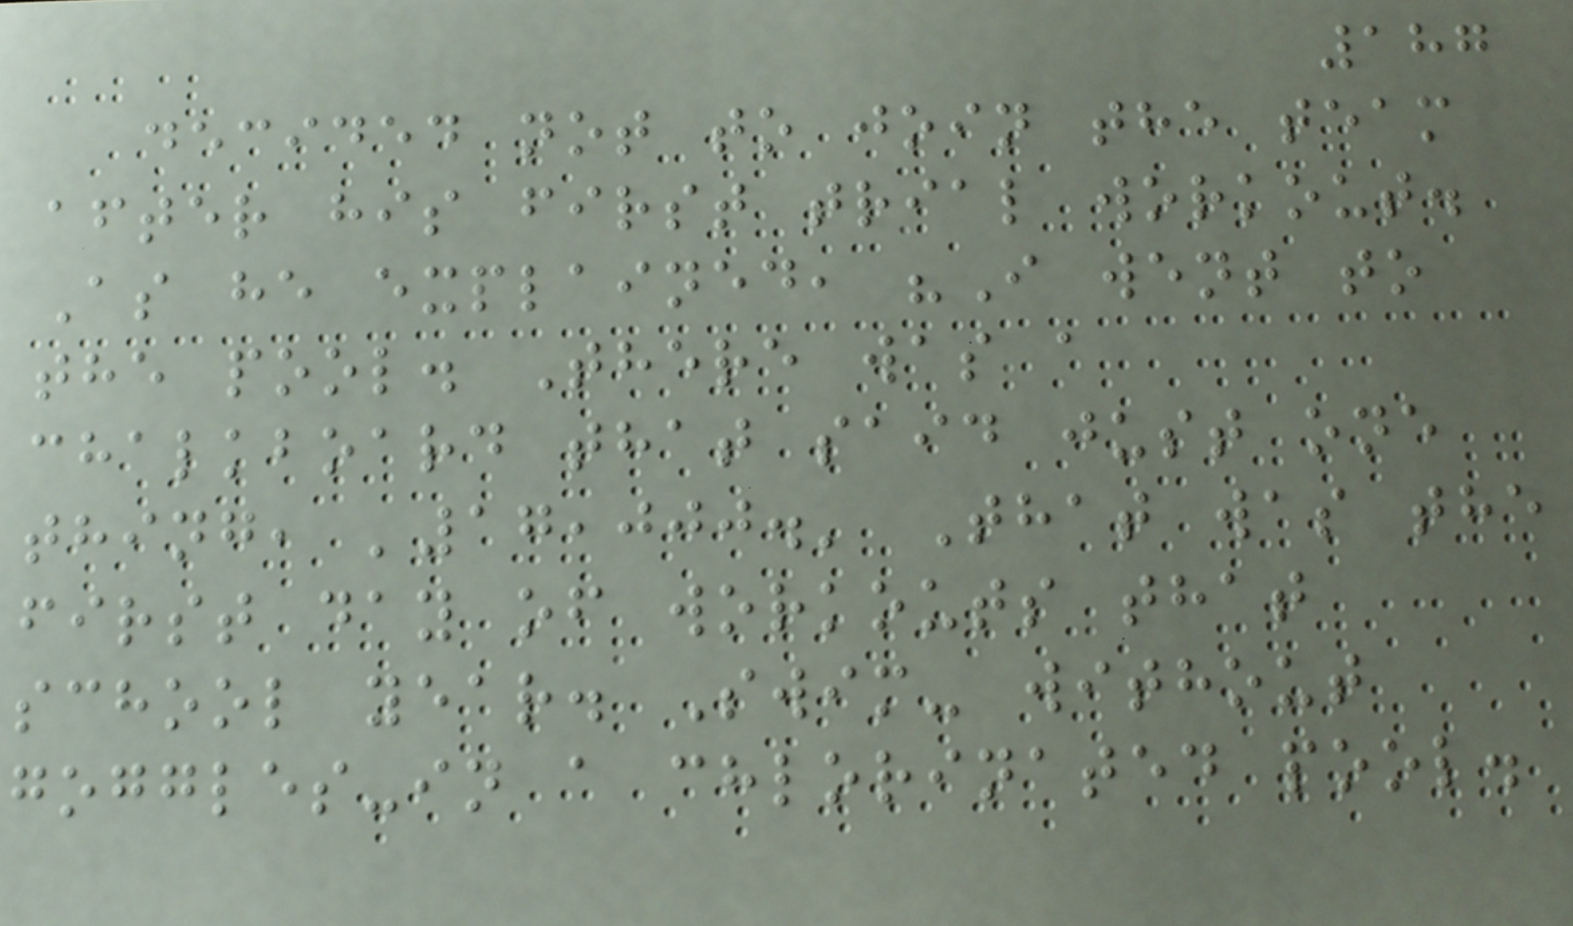187
decided not to join the team
after his first trial workout.
As he explained, "I went to
the pool. There was a
chalkboard that said just one
thing, '17,000.' That was the
first day of workouts that
school year. Swim- without
goggles-in a chlorinated pool.
